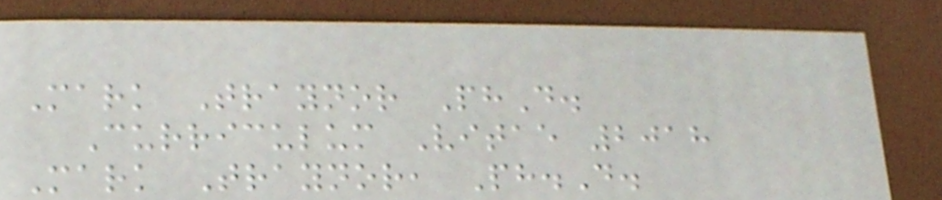Mark Traynor PhD.
Curriculum Vitae 2018
Mark Traynor, Ph.D.
